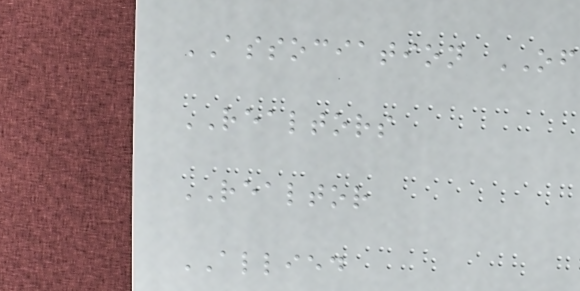ASSOCIATION OF
REALTORS
REALTOR
ALLIED
